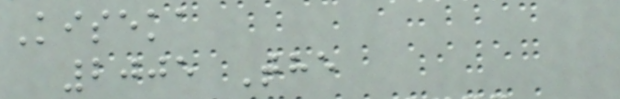Kiseka
2005 The
